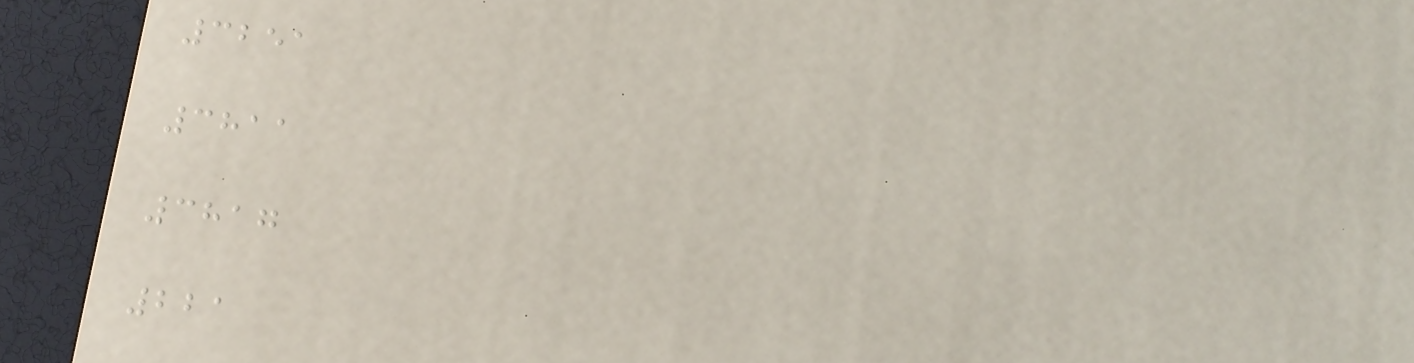3251
3811
3817
221
